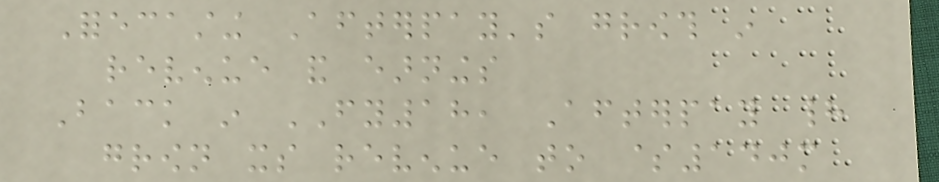Forecasting Afterpay's growth in
revenue and earnings
Back in FY18, Afterpay had
grown its revenue to $140m
